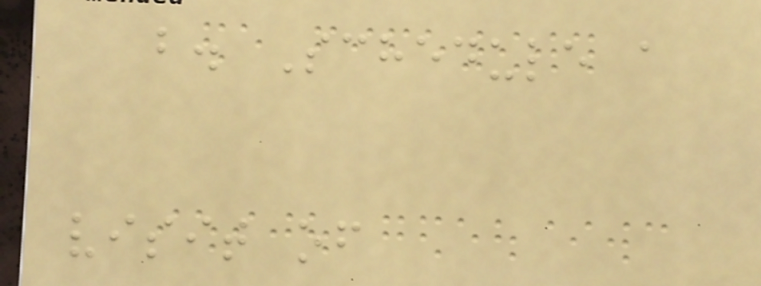b. Schedule a
visit of
